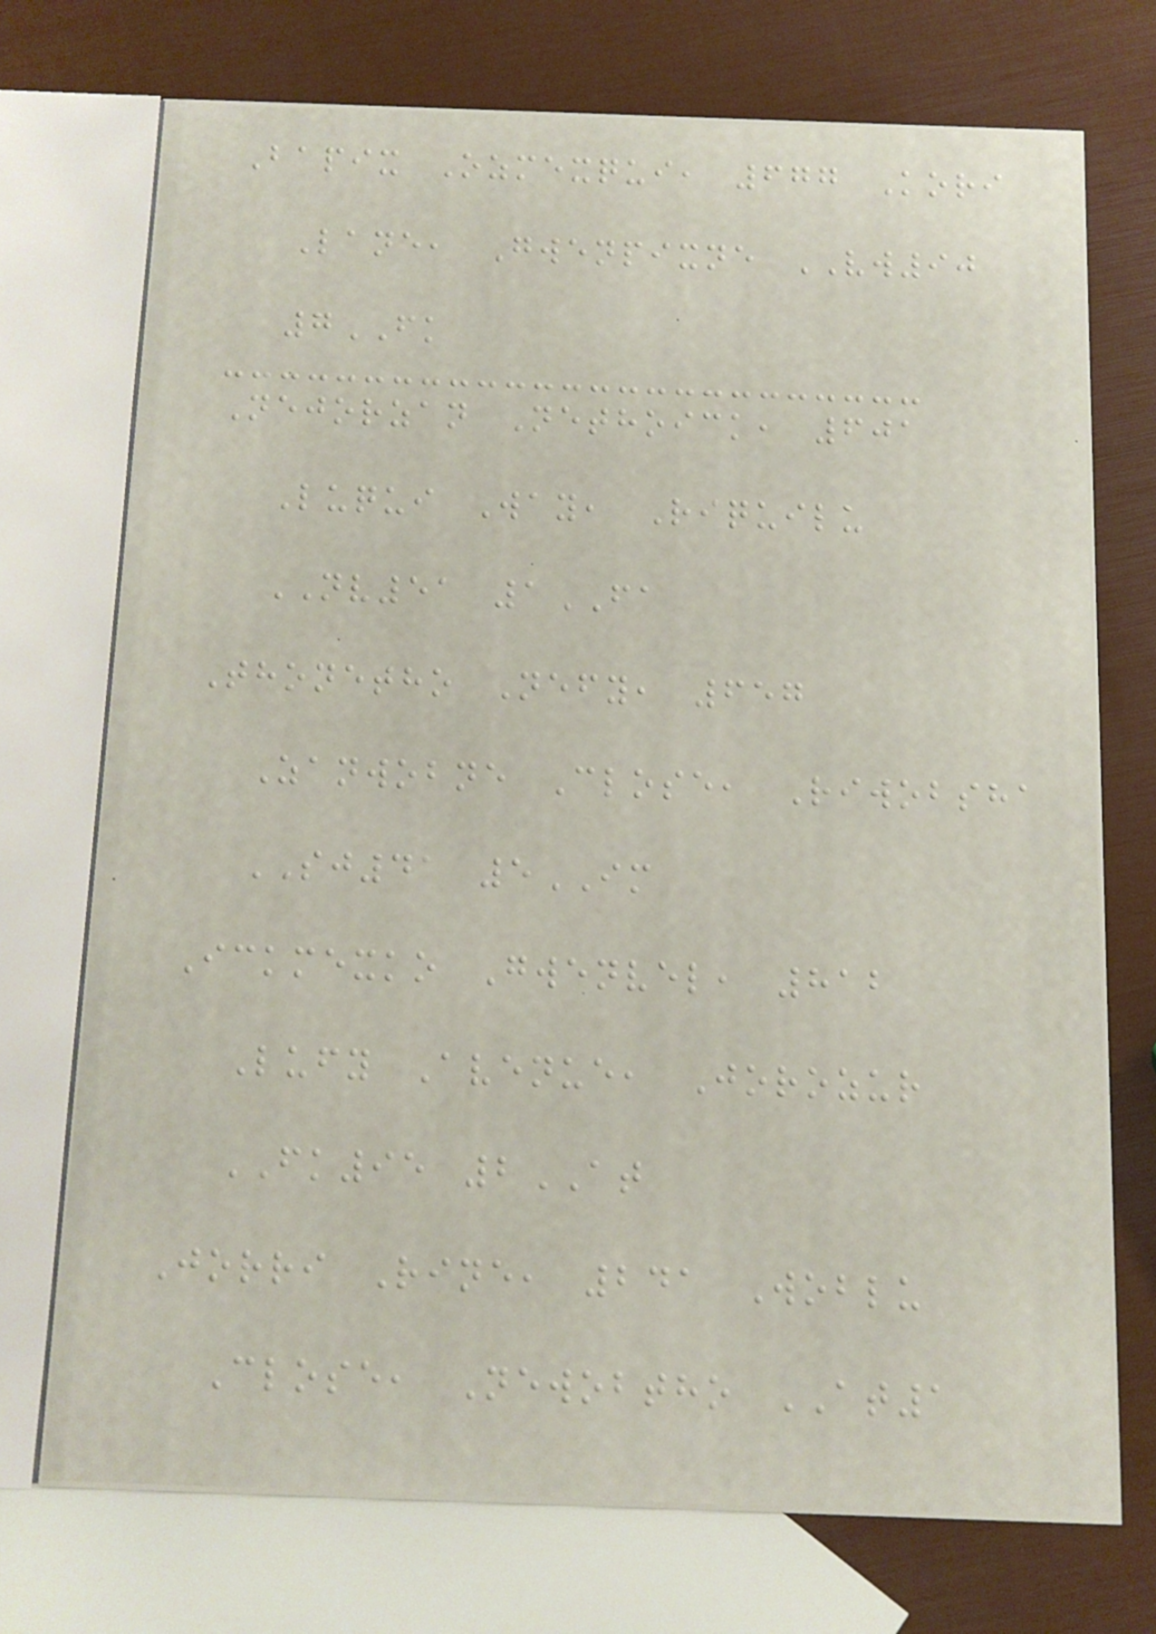Bapix Ozmexqui, 677 Kori
Lane, Gwenpixne VW90
7FK
Nejorzan Nethoick, 601
Luqui Way, Riquilu
NV51 1FA
Thonetho Nefy, 657
Zanwobne Close, Riwobsha
SJ41 5IM
Ickmexko Gwenvel, 812
Lufy Avenue, Jorozur
FK95 2AT
Jorri Rine, 241 Woblu
Close, Newobtho AT1
